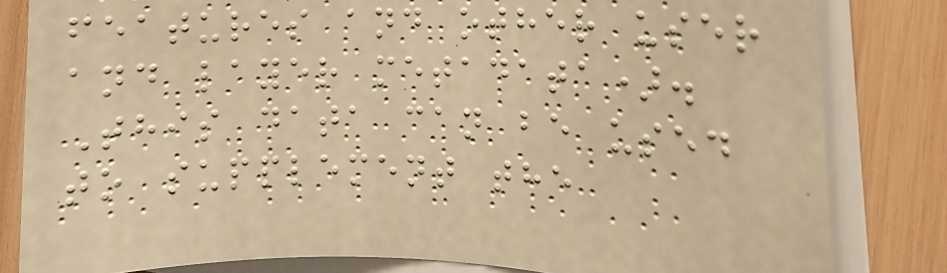features and other user
and layer metadata).
This data can be used
to supplement the
